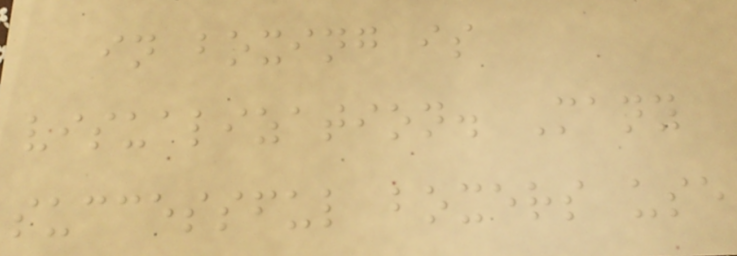in boxing is
visualization. Many
successful boxers use
